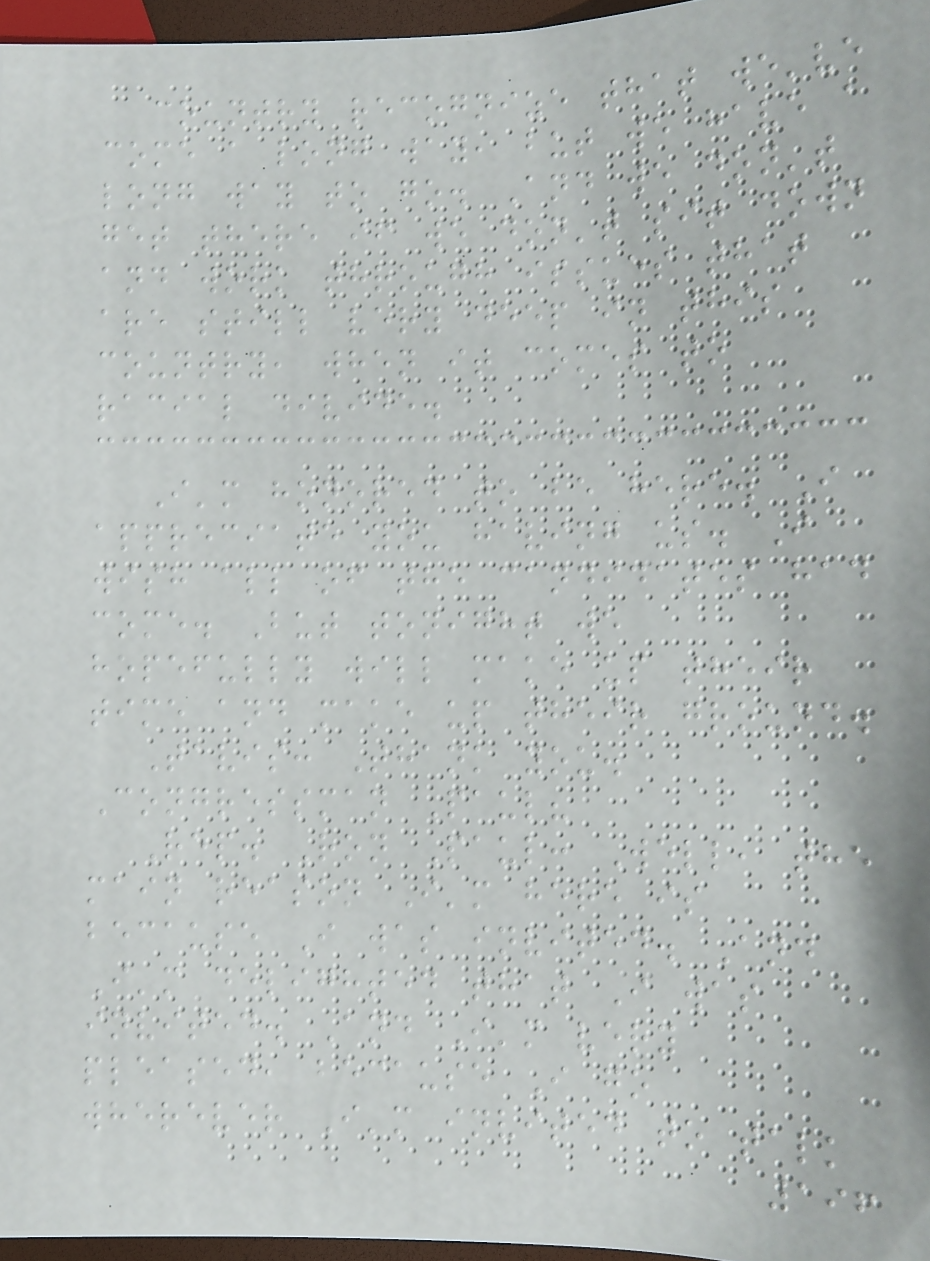country recognize that we've
come a long way, but we have a
long way to go. And we don't
get there if we don't sit down
and work through issues that
are still very deep in this
country, when it comes to
racial divide.
I'm honored to be here. I
appreciate you having us. I
wish all of the candidates had
come. But tonight we
hopefully will make up their
time and make up their ground.
Tavis: Thank you.
Congressman Paul?
Rep. Ron Paul: Well, the
main reason I'm here is
because I was invited. And
I'm delighted that I was
invited. And I'm very
pleased, because I go
wherever I'm invited to talk
196
